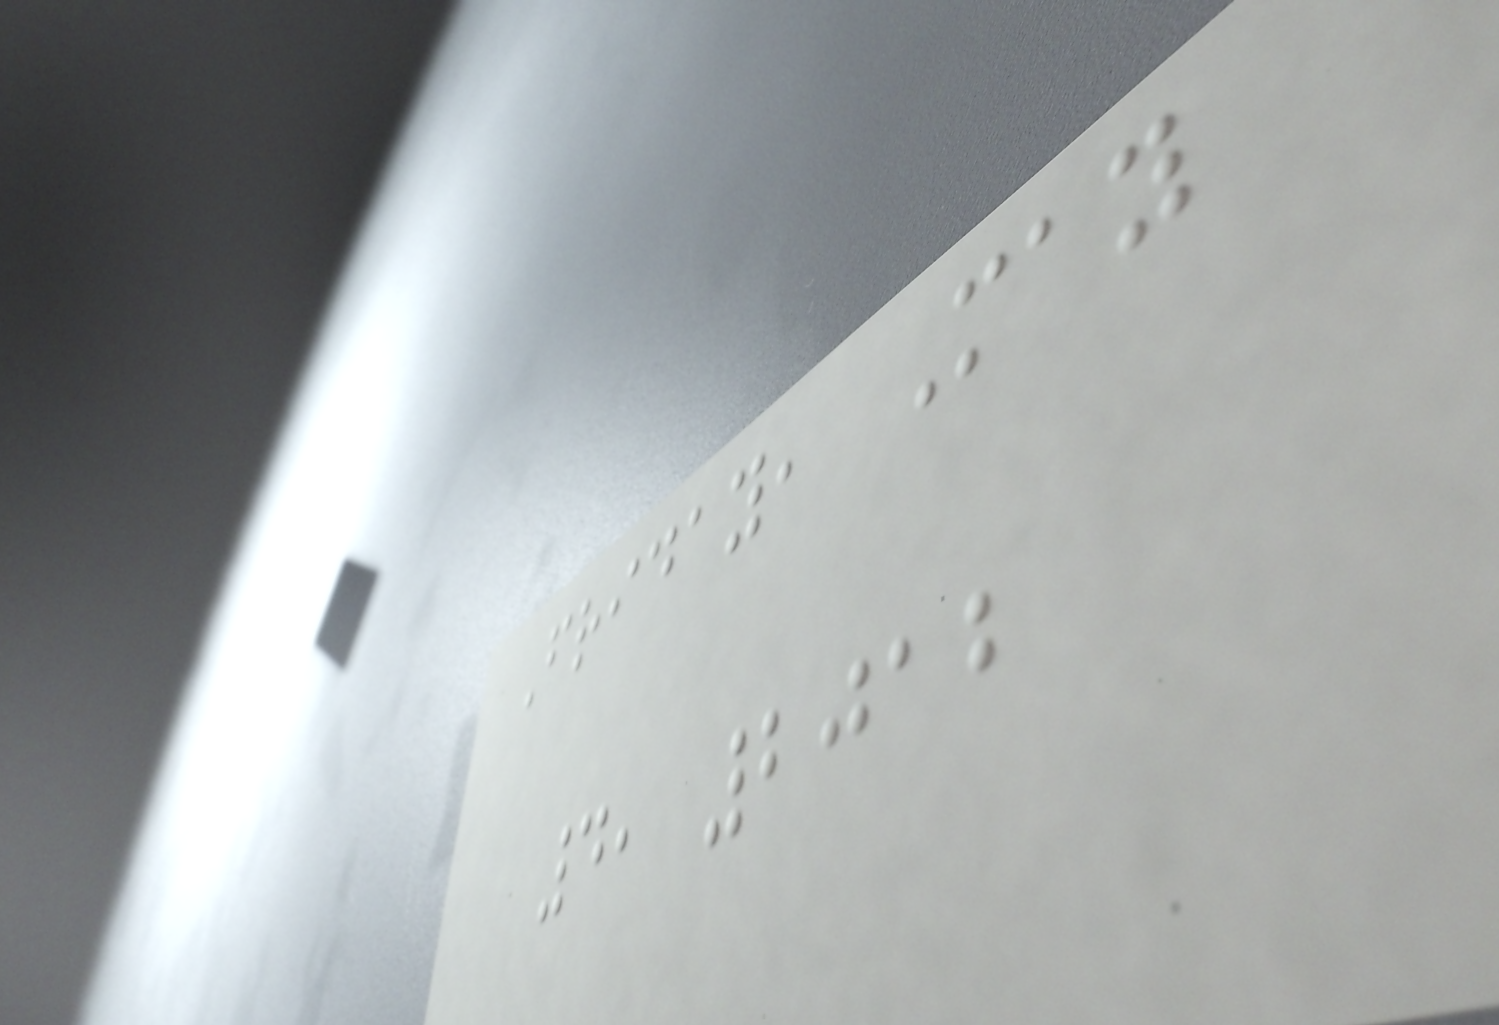Friday, May
4, 2012
